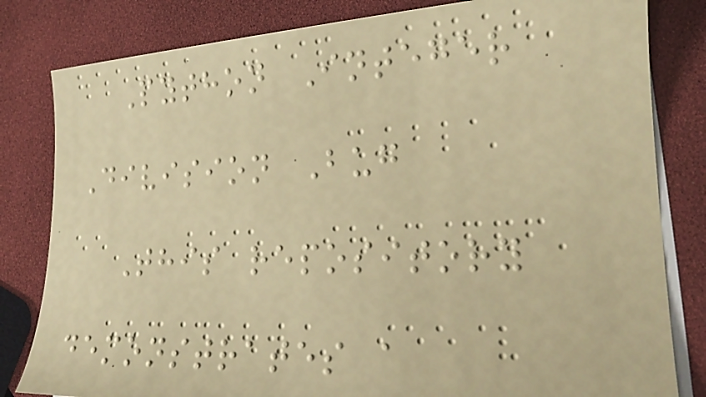Python Integer
Division Bug
This repository
demonstrates a
